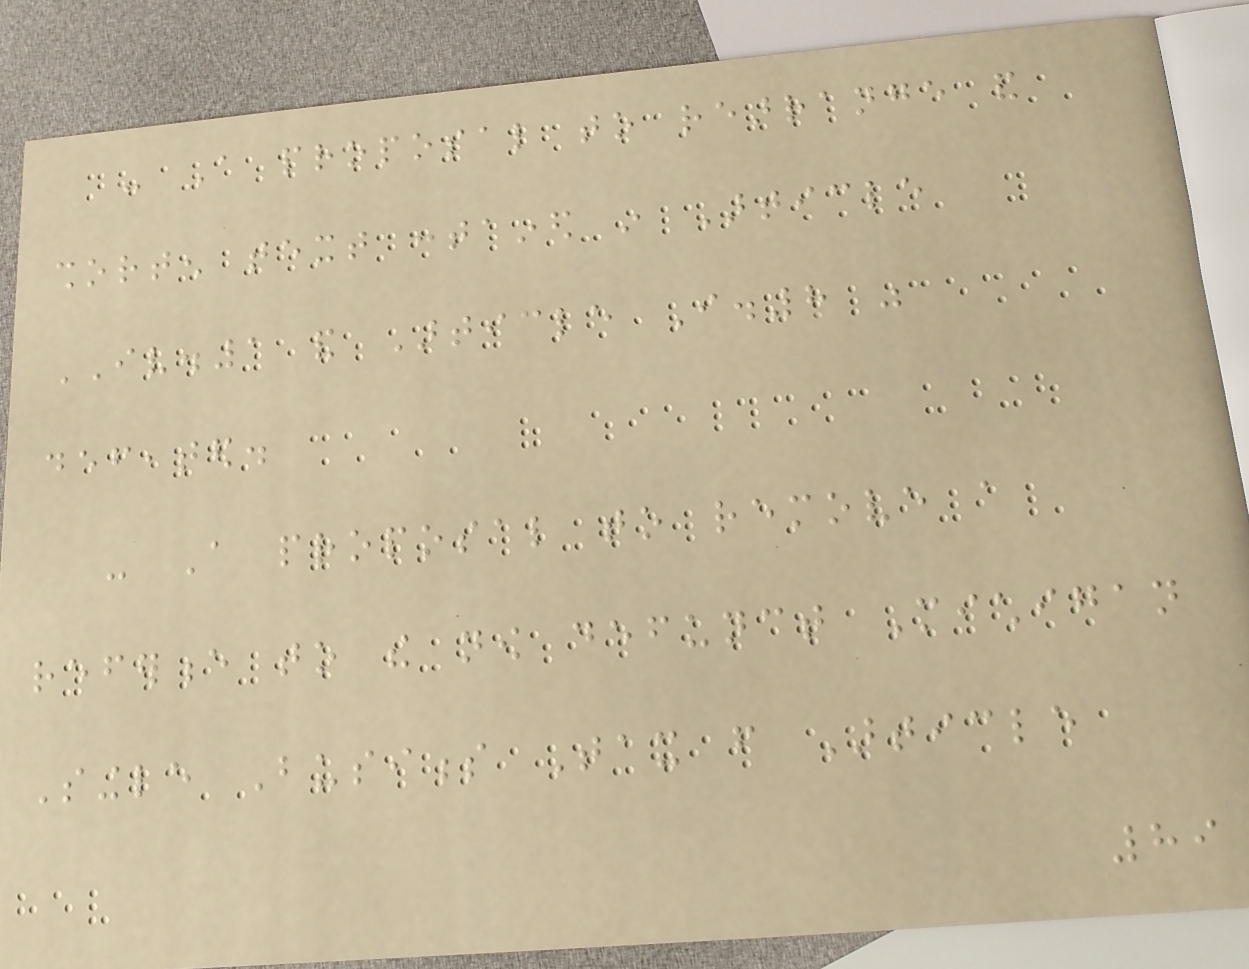- A proposal to rearrange and
shorten text contained in Article
IV.1 and Article I.8 was
defeated.
- A proposal to remove a
reference to the now defunct Michigan
Single Business Tax from Article
89
